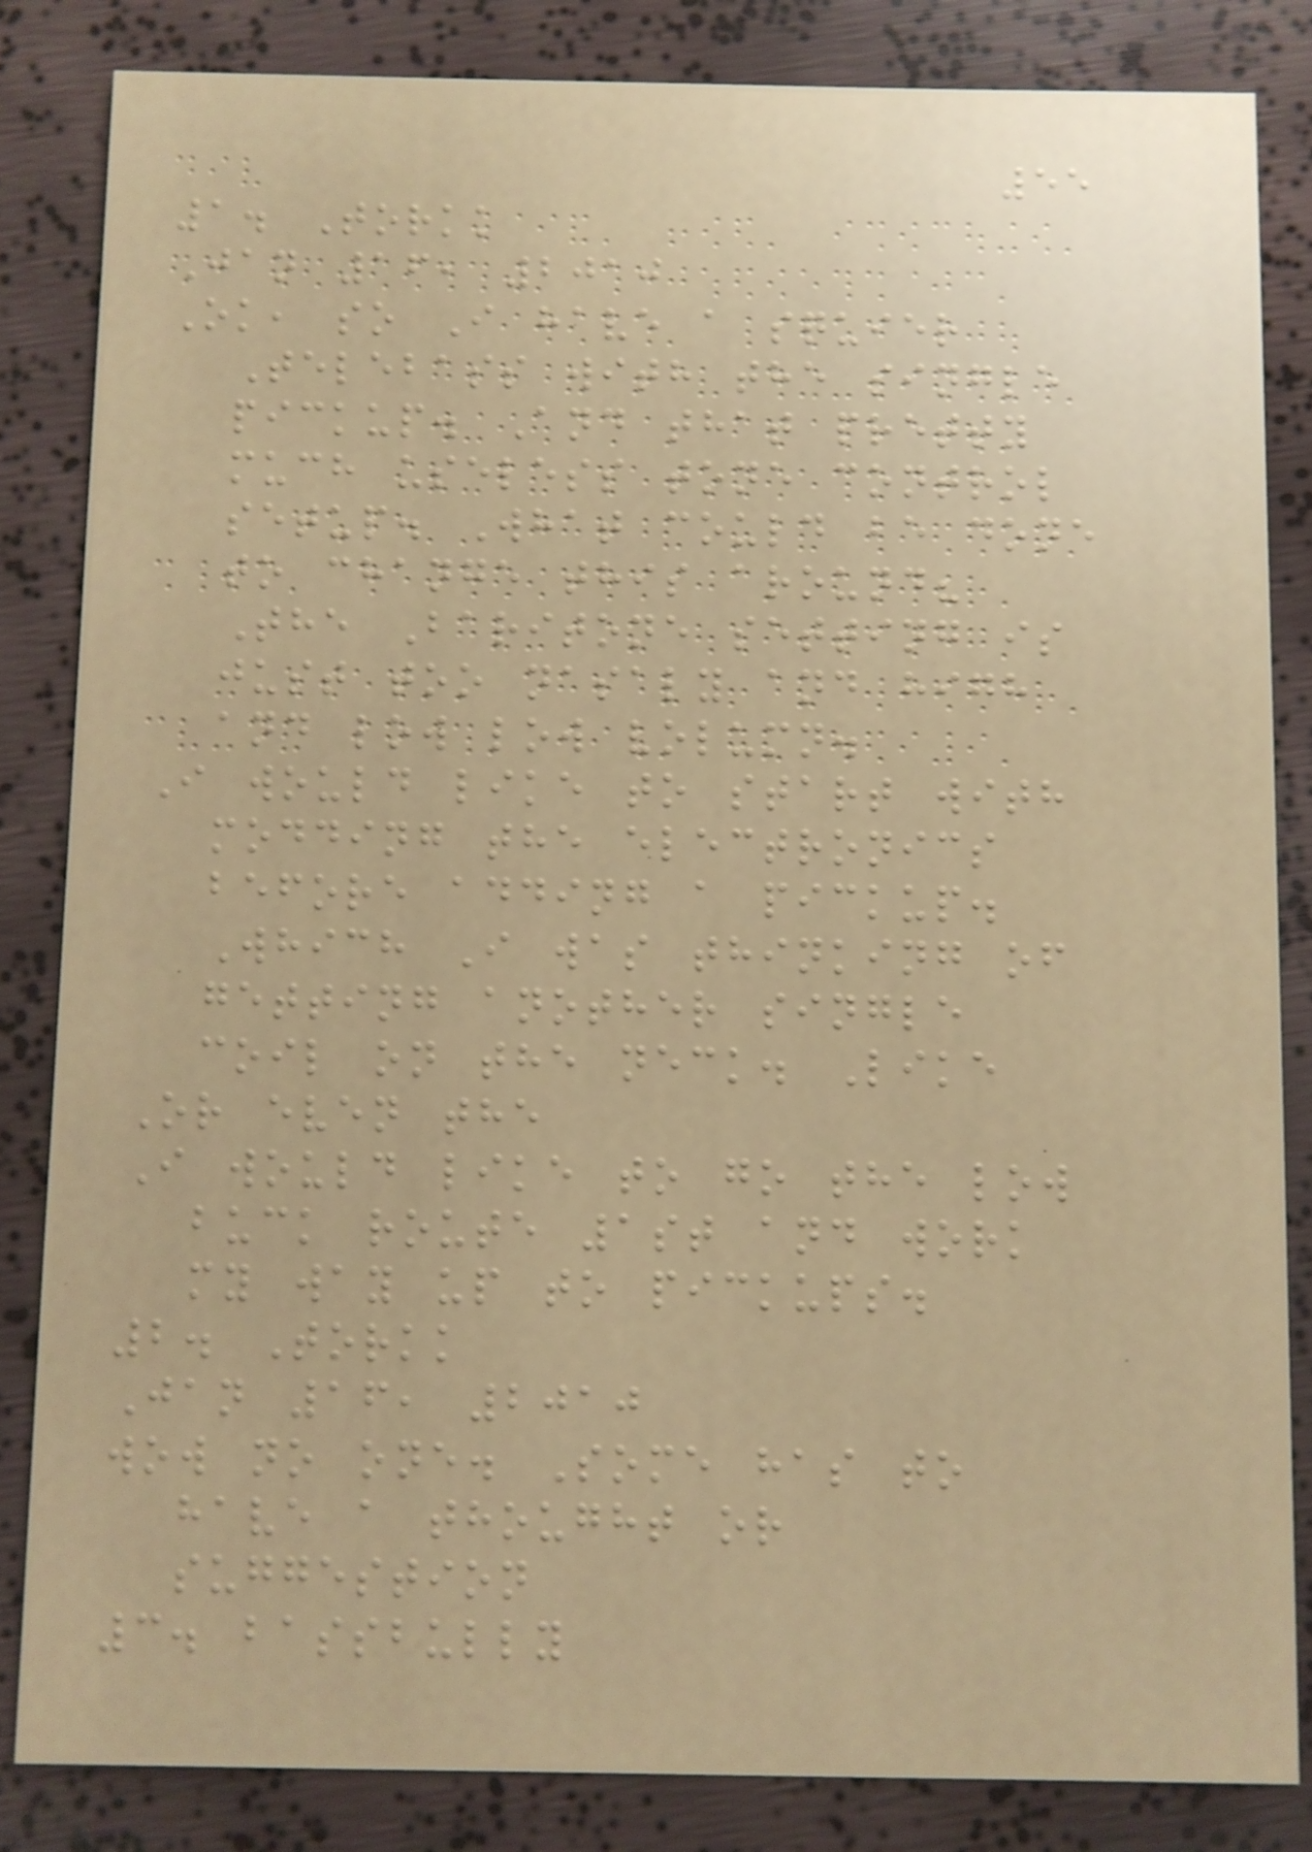55
1. Torkk
Jan 16, 2010
Ok, so I have a squier
Telebass with the single
pickup. And that pretty
much useless tone control
setup. What could be done
to change this around?
The Baritone setting is
just too nasaly and high
and low low volumn.
I would like to start with
modding the electronics
before adding a pickup.
Which I was thinking of
getting another single
coil on the neck. Like
Or even the
I would like to go the low
buck route 1st and work
my way up to pickups.
2. Torkk
Jan 16, 2010
wow no one. Some has to
have a thought or
suggestion
3. bassbully
